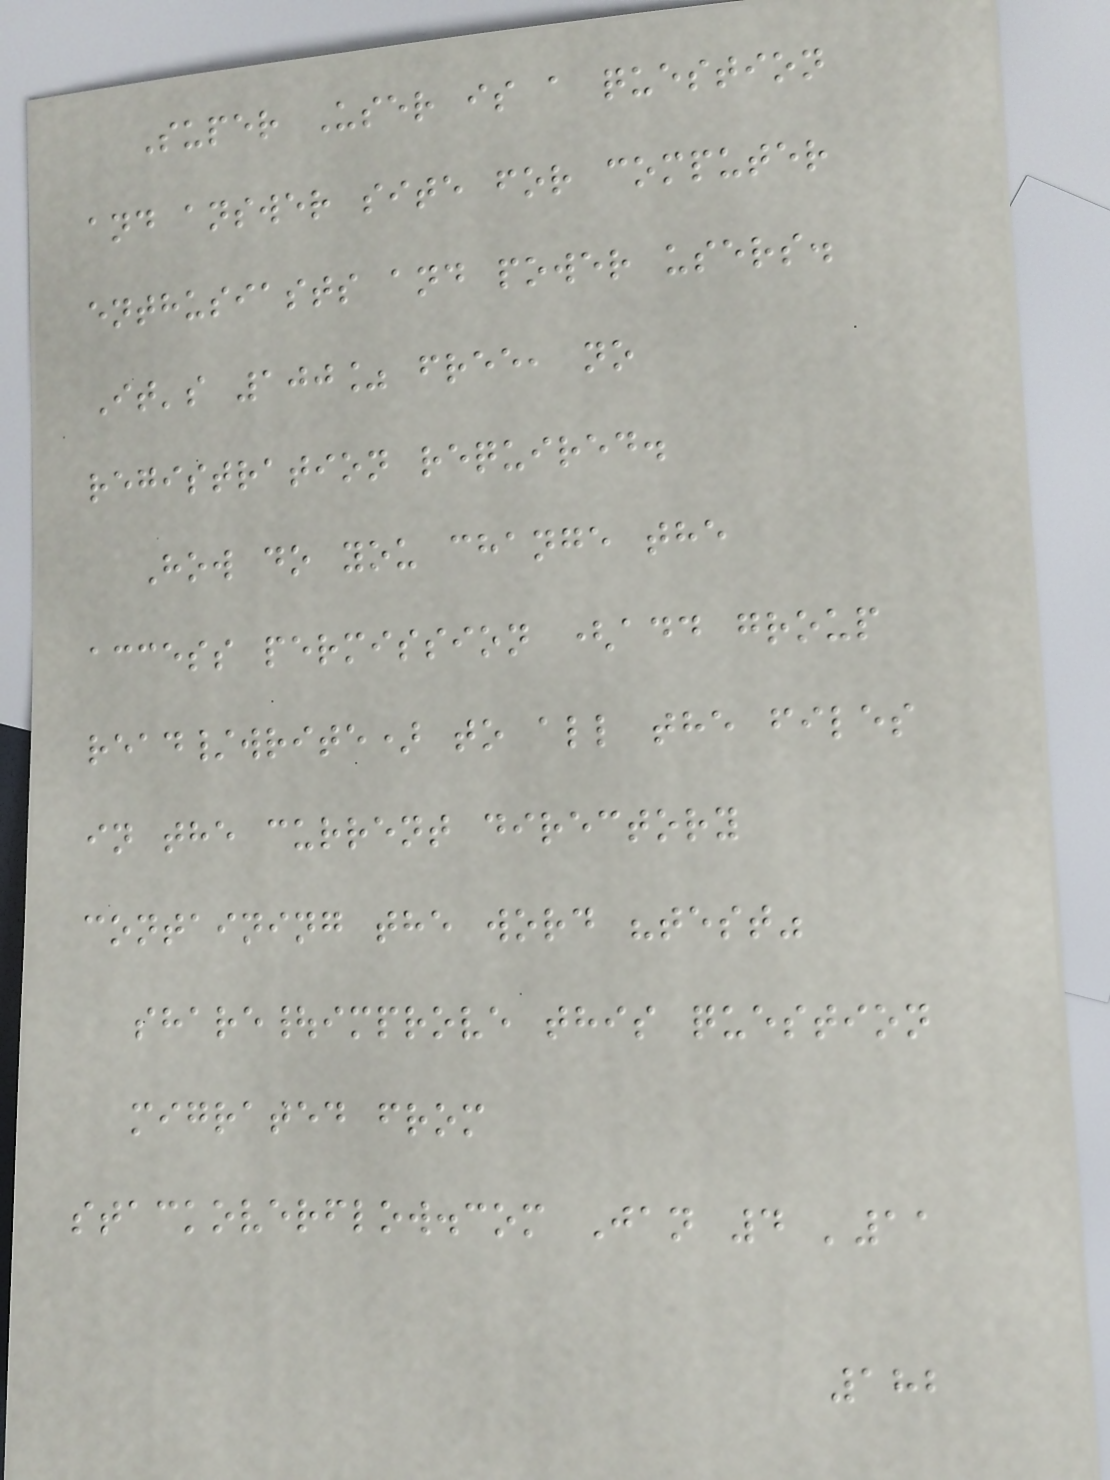Super User is a question
and answer site for computer
enthusiasts and power users.
It's 100% free, no
registration required.
How do you change the
access permission (add group
read/write) to all the files
in the current directory
containing the word "test"
share|improve this question
migrated from
stackoverflow.com Jan 4 '11
182
